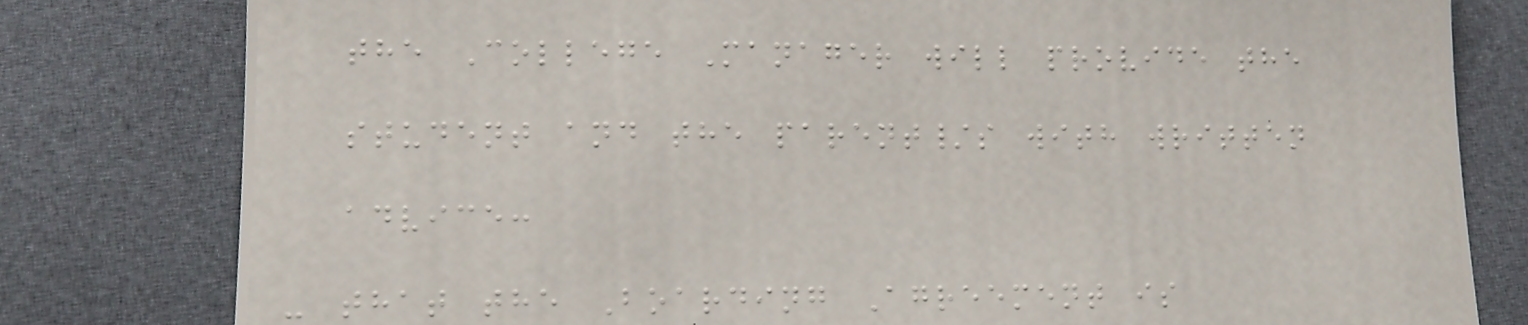the College Manager will provide the
student and the parent/s with written
advice:
- that the Boarding Agreement is
